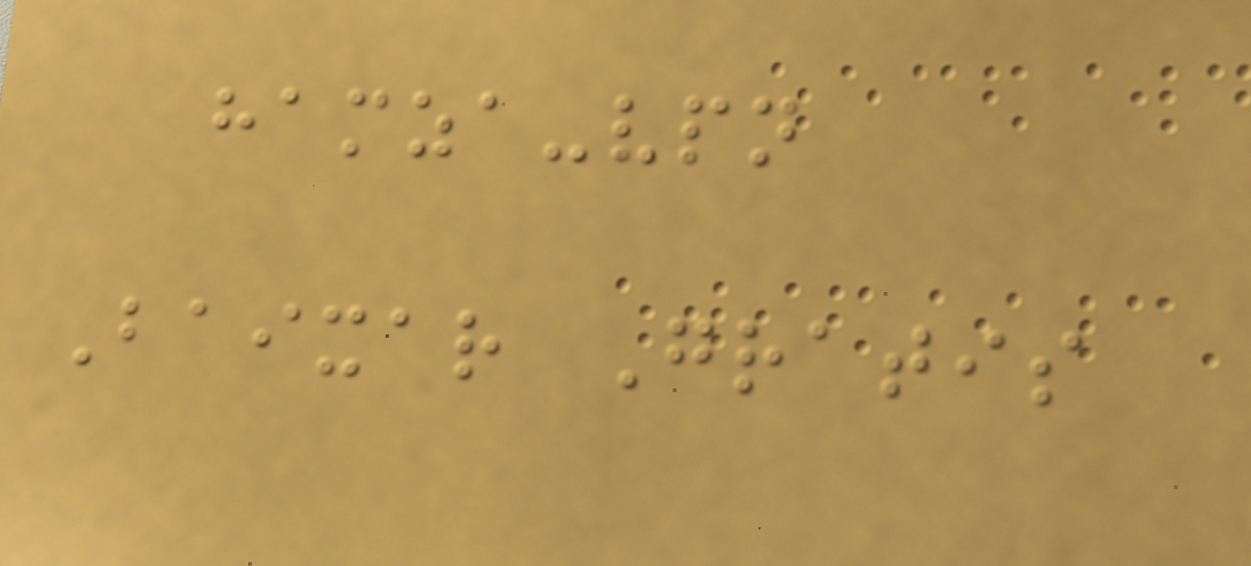hamza-vpn
Baixar Gratis
